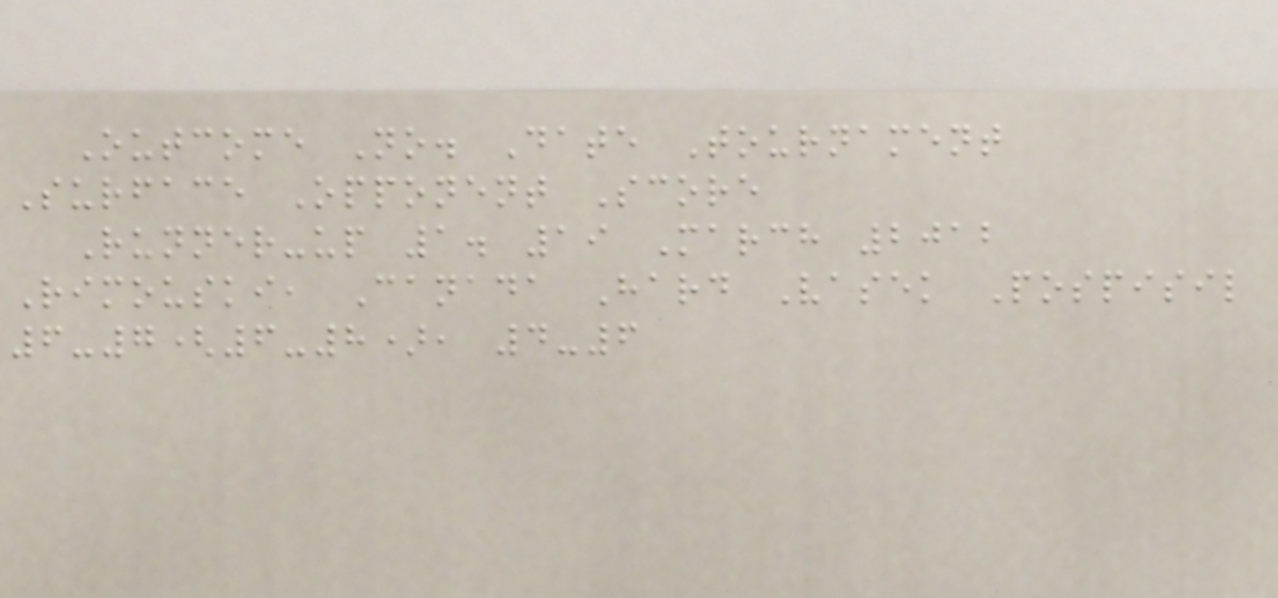Outcome No. Date Tournament
Surface Opponent Score
Runner-up 1. 19 March 2012
Rimouski, Canada Hard Vasek Pospisil
6-7(6-8), 4-6
